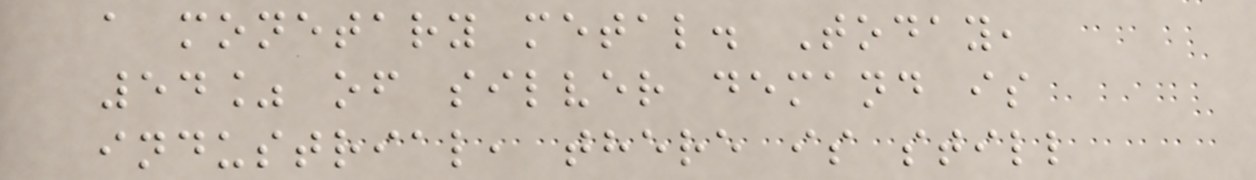a monetary metal. Today,
54% of silver demand is
industrial, there is still
